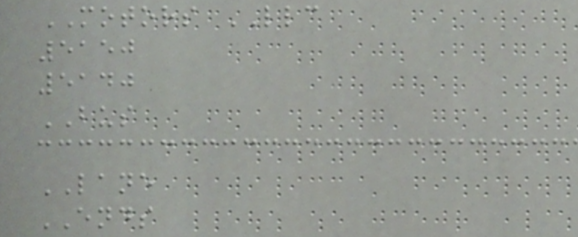MOTORS LLC
5150
5140
BUS
LANE
ENDS
